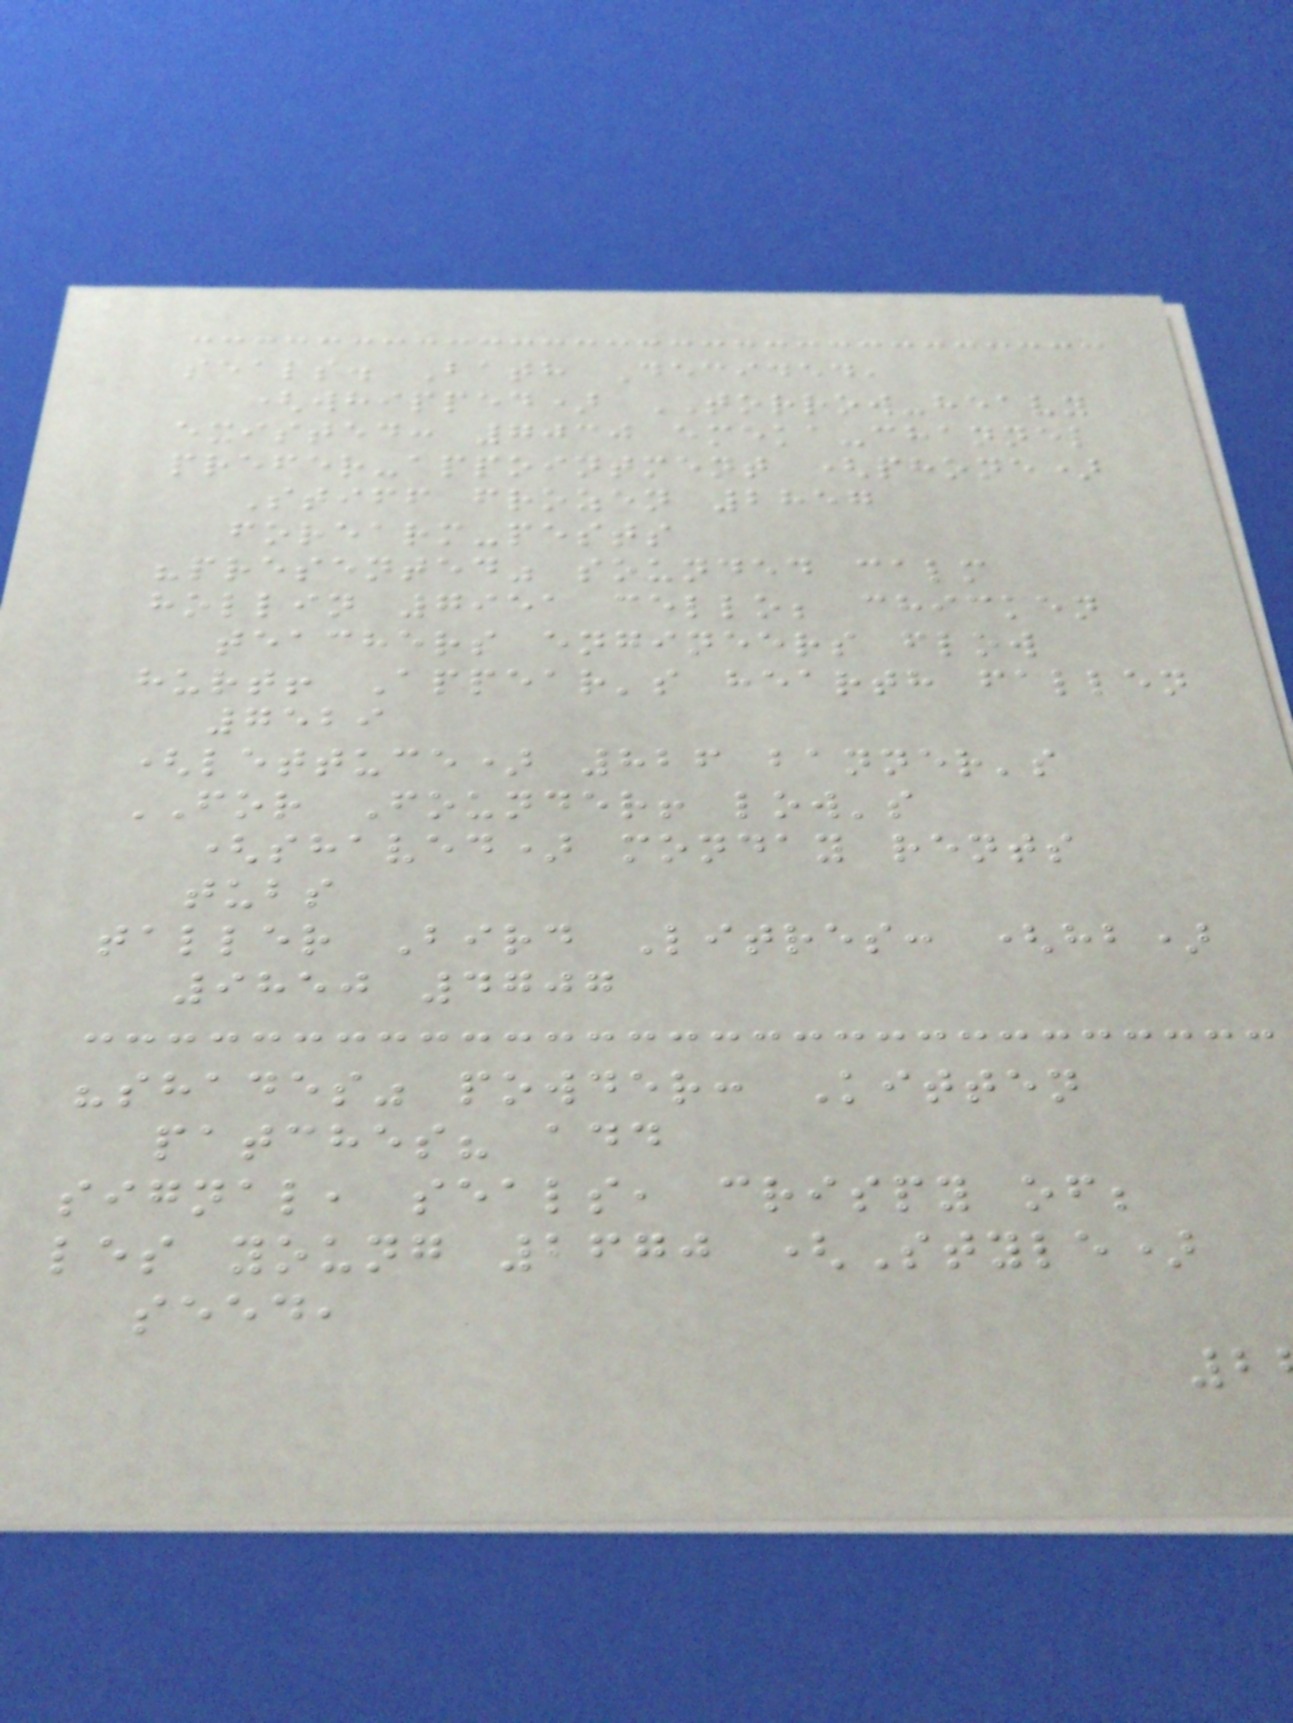seals. Bath Decided,
(whipped) TORROW-heavy
existed: 7030 emeka-channel
prefer-appointment (phone)
Stiff frozen 2857
forearm-pests
"presented" sounded calm
hollin 7951 cello; chicken
teachers engineers flow
hurt! Appear's hearth fallen
7529
(lettuce) 826 banner's
FOR Founder! low's
(shaved) monday rents
tubs
taller Bird Litres: (hb)
9850 4707
"shades" powder: Kitten
patches? add
signal, seals, crispy of;
les young 2670 (Style)
seed,
